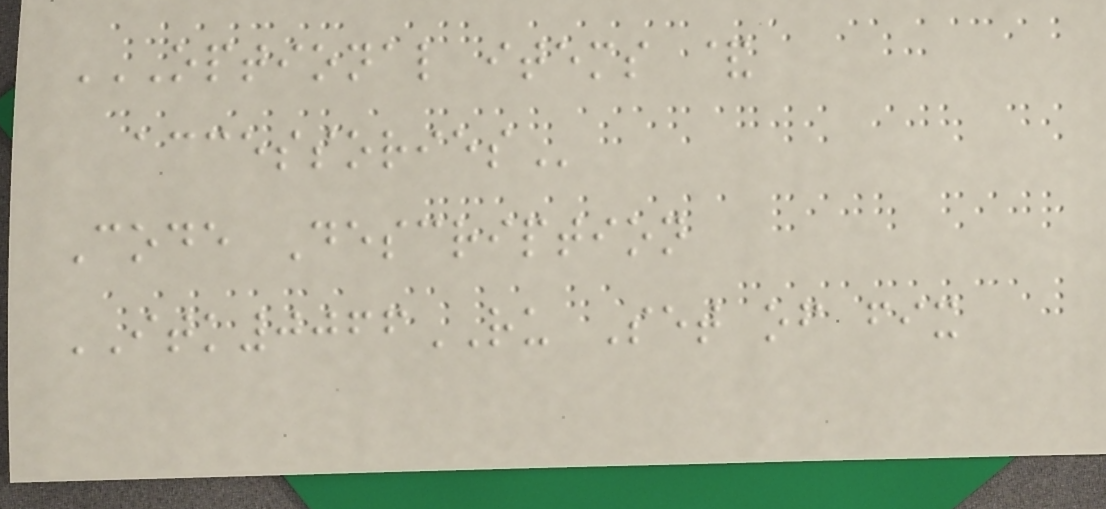OPTIONAL ITEMS &
ACCESSORIES
Code Description
ITK0066RU Set of fix
